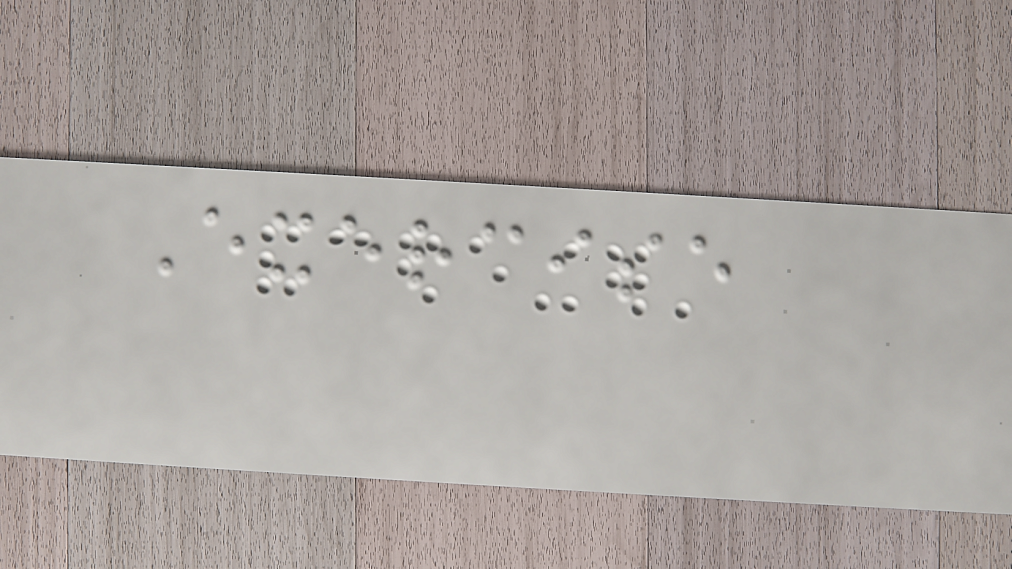Exercise
